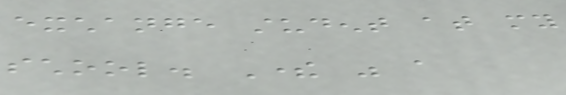exchange student at my
school. There was a
